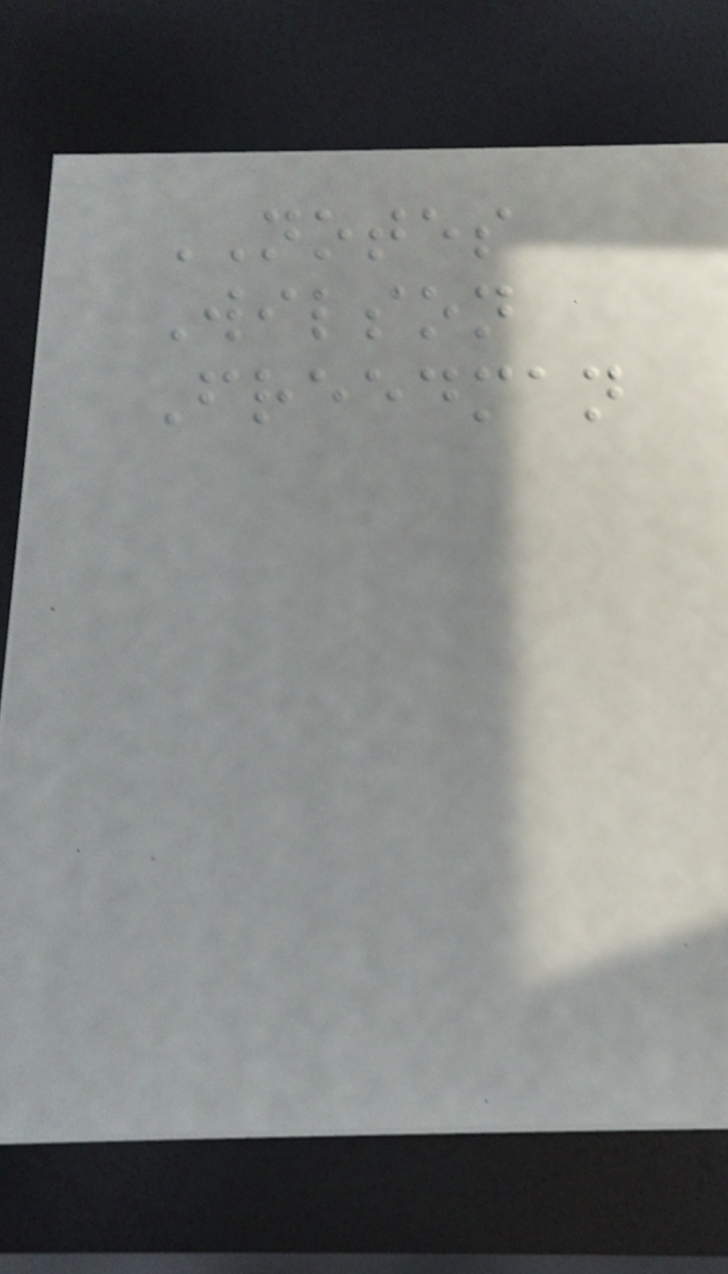NOTES
Wilson
Freedman
